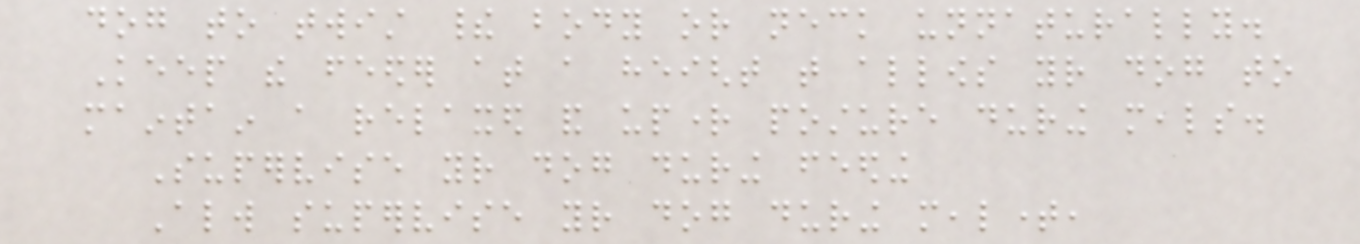dog to twist their body or neck unnaturally.
Keep the feeder at a height that allows your dog to
maintain a relaxed and upright posture during meals.
Supervise your dog during feeding
Always supervise your dog during mealtime,
